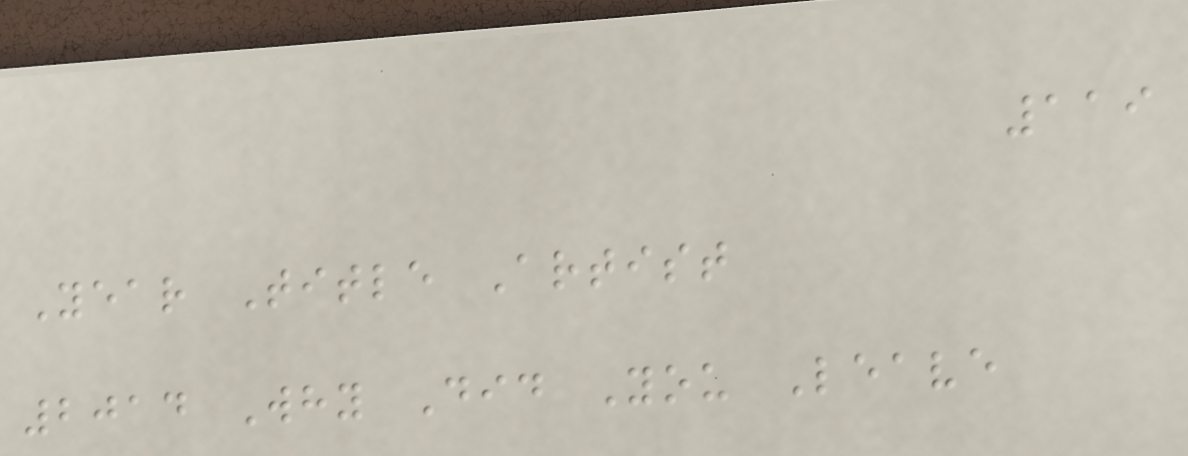119
Year Title Artist
2014 Why Did You Leave
